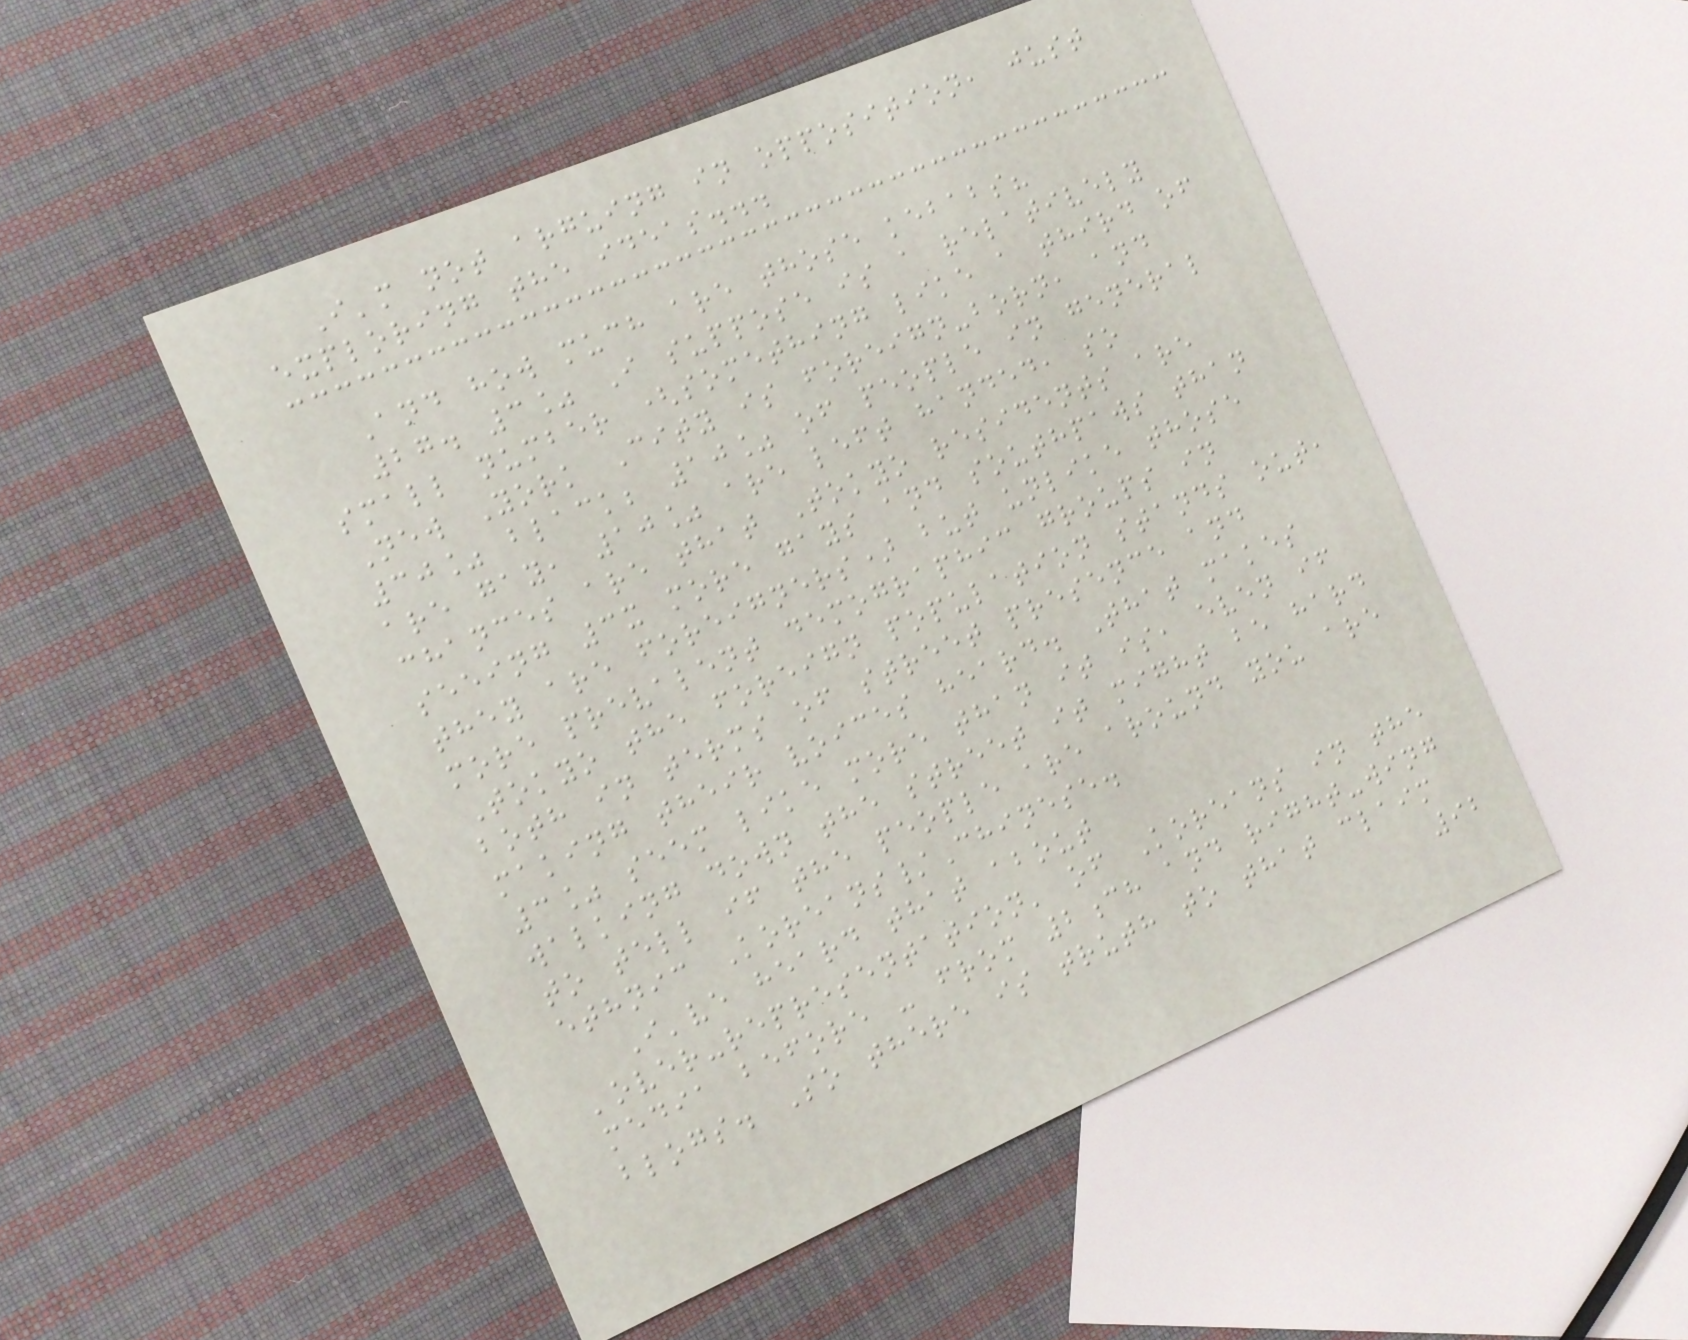I'm not arguing in opposition, just
exploring the ideas...
And how much are those kebabs?
27. 3% I suppose is a relatively
small number (something like a third of
New York City is foreign-born, and
30% black; 10% of people in general
are gay, 10% are left handed, so
chances are that Tokyo residents are
seeing 3x more gays and southpaws than
they are foreigners) but unlike those
more prevalent demographic groups in
Tokyo the foreign population stands out,
both in terms of street presence and
making their voices heard. That makes
3% seem like more than it is, even if
walking down the street it might be hard
to tell if the people are around you are
ethnic Koreans/Chinese.
I've heard that about
'over-representation' of Koreans in the
media before - from 2ch and right-wing
blogs. So there is truth to that claim
92
